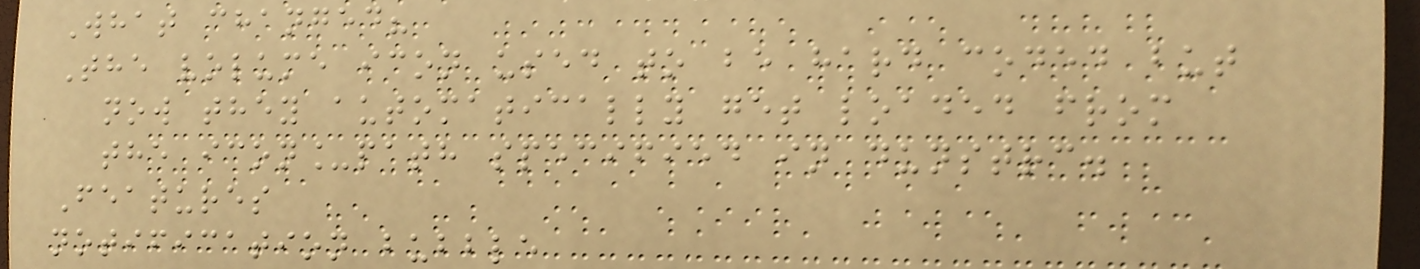What changed?
The volume icon used to be hard coded but
now they automatically get loaded from
the icon_path specified in dunstrc.
Features
notification bubble
